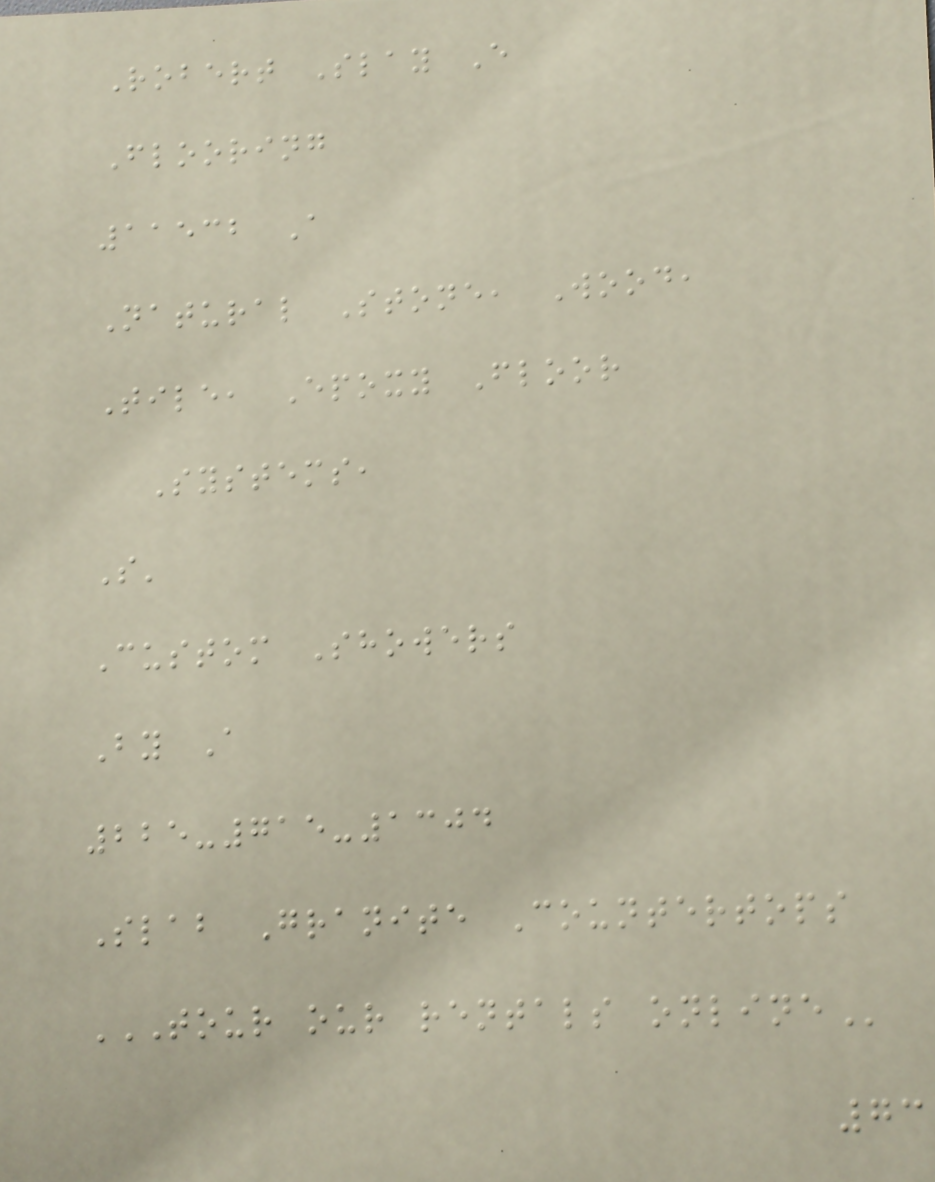Robert Slay E
Flooring
11532 A
Natural Stone, Wood,
Tile, Epoxy Floor
Systems,
S'
Custom Showers
By A
225-715-1304
Slab Granite Countertops
TOUR OUR RENTALS ONLINE
73
